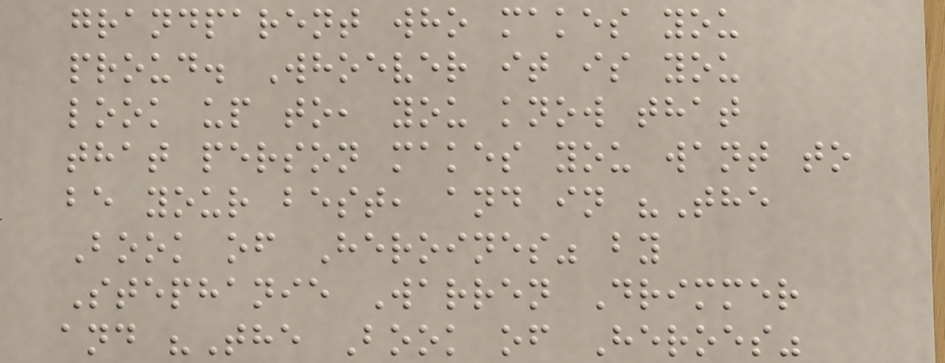grandparent who makes you
proud. Whoever it is you
look up to, you know that
that person makes you want to
be your best, and in "The
Book of Heroines" by
Stephanie Warren Drimmer
and "The Book of Heroes"
